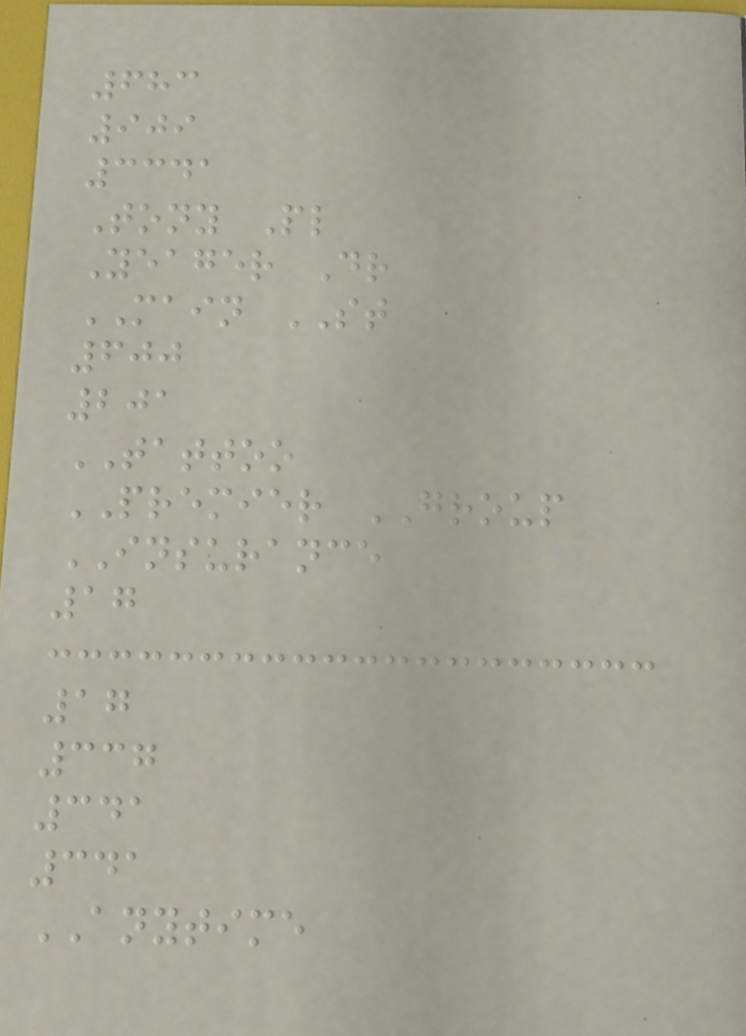683
909
3341
Tony Pl
Yeager Dr
MAIN ST
600
201
TATTOO
PREMIER GROUP
INSURANCE
17
17
337
341
341
ANYTIME
